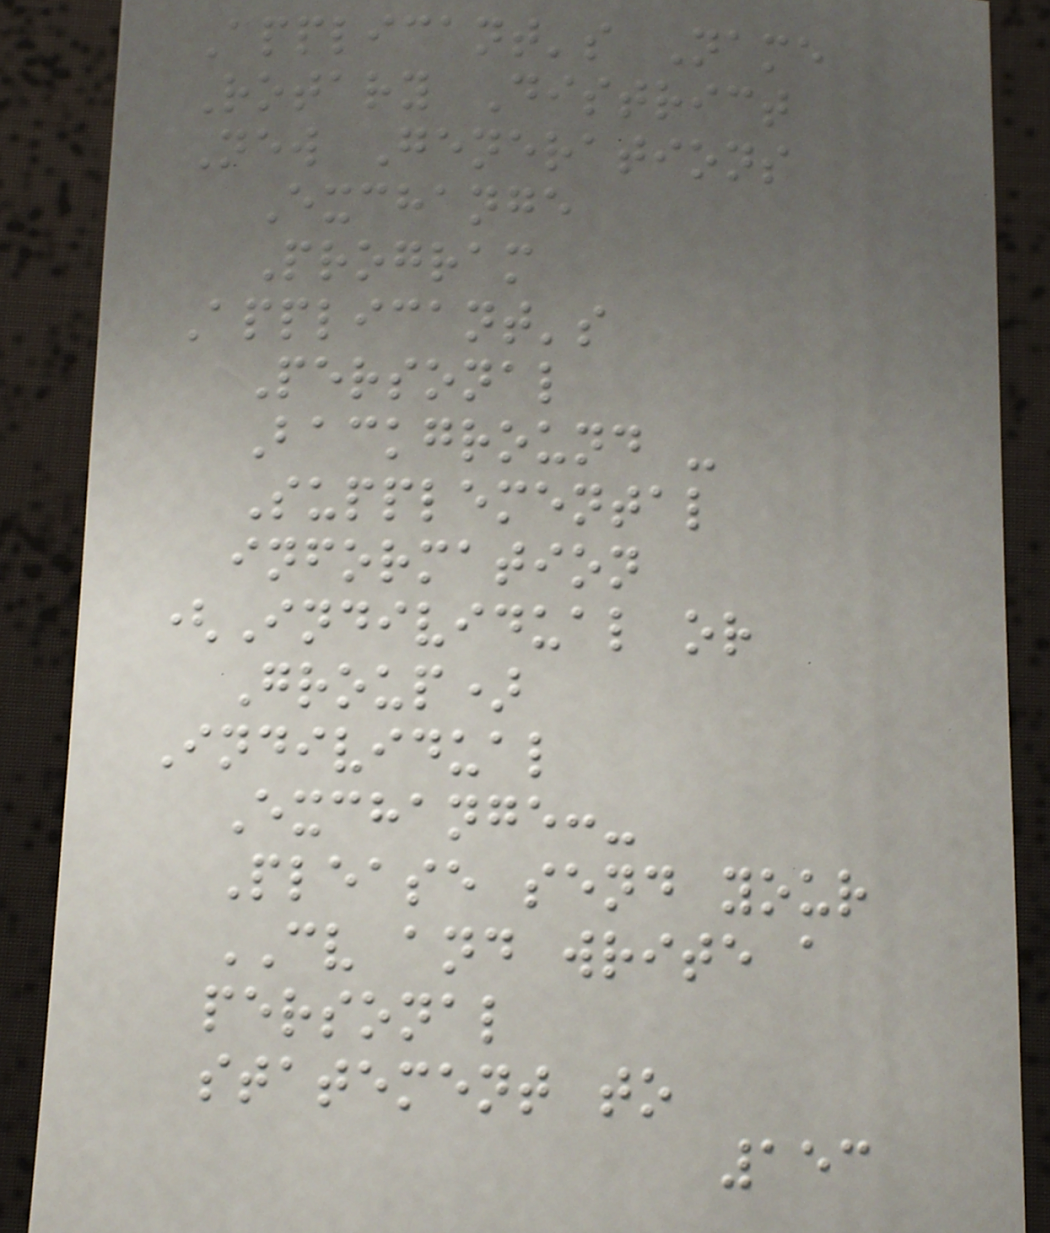Applicant's Name
Rotary District
New Generations
Exchange
Program
Applicant's
Personal
Background -
Supplemental
information
(Individual or
Group)
Individual
Exchange:-
Please send your
CV and write a
personal
statement to
153
